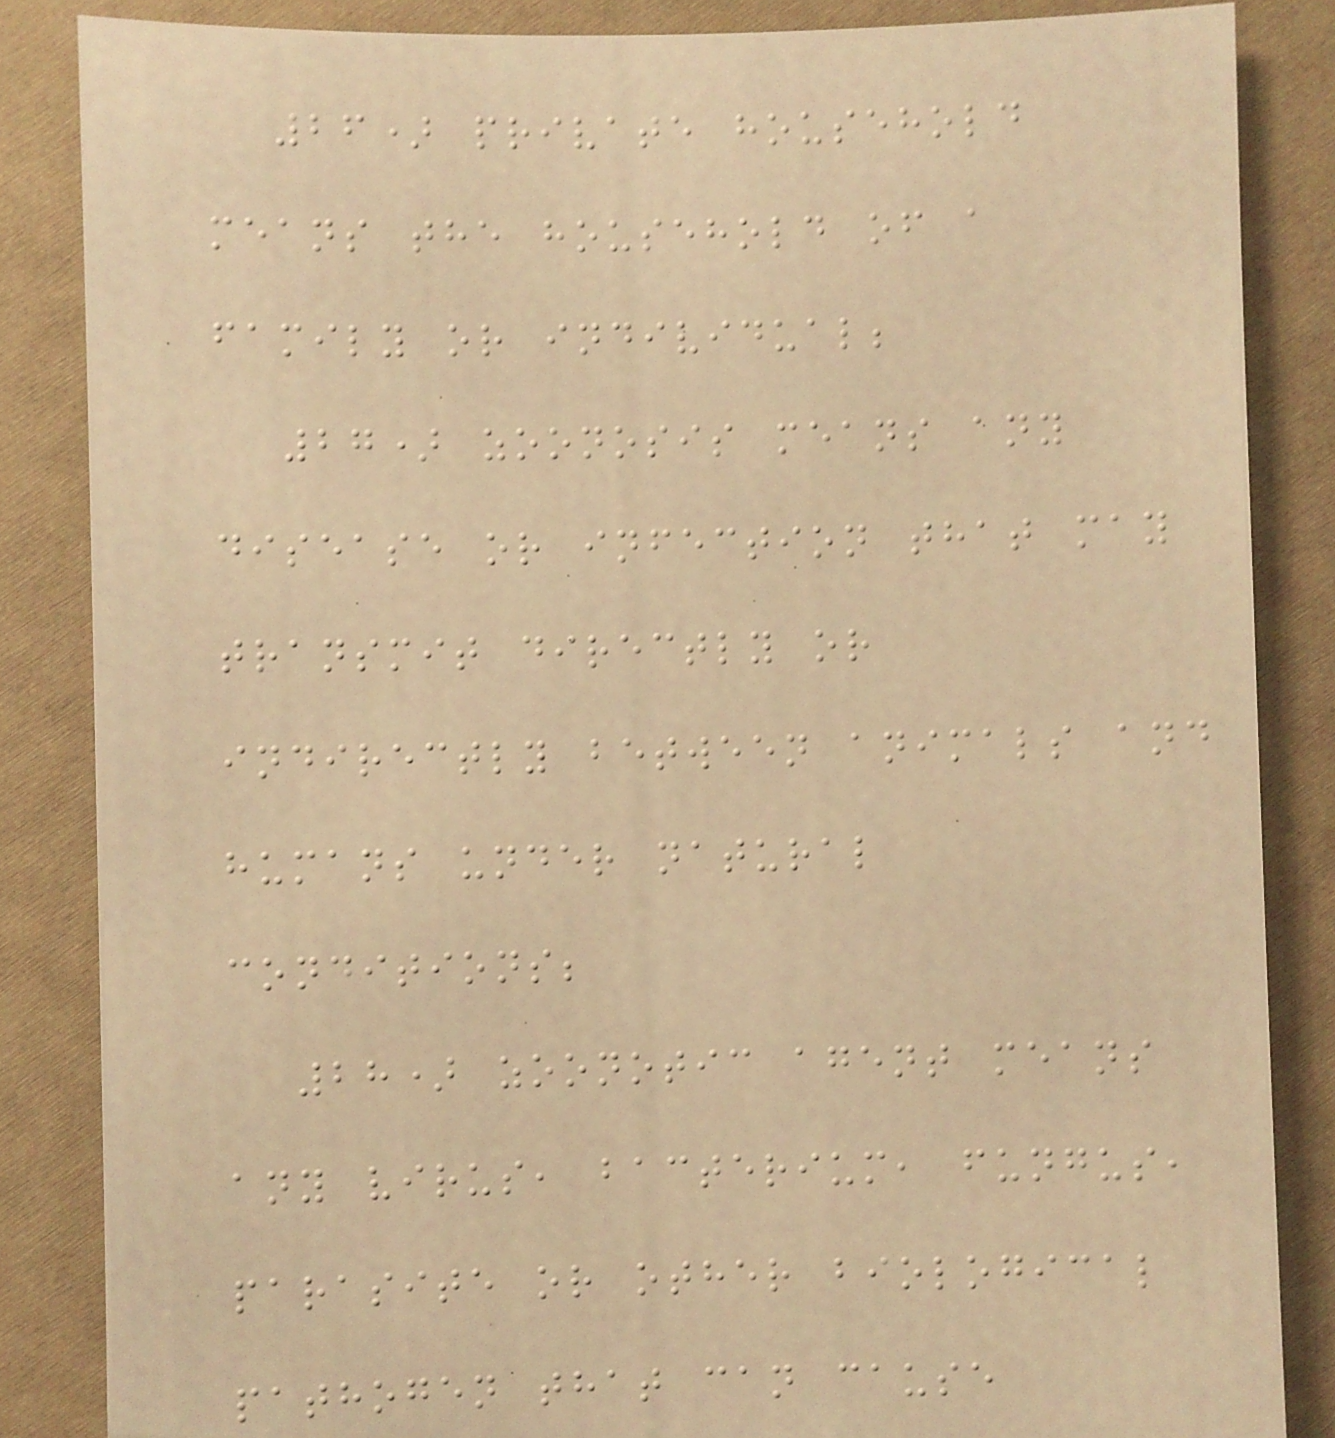26) private household
means the household of a
family or individual;
27) zoonosis means any
disease or infection that may
transmit directly or
indirectly between animals and
humans under natural
conditions;
28) zoonotic agent means
any virus, bacterium, fungus,
parasite or other biological
pathogen that can cause
